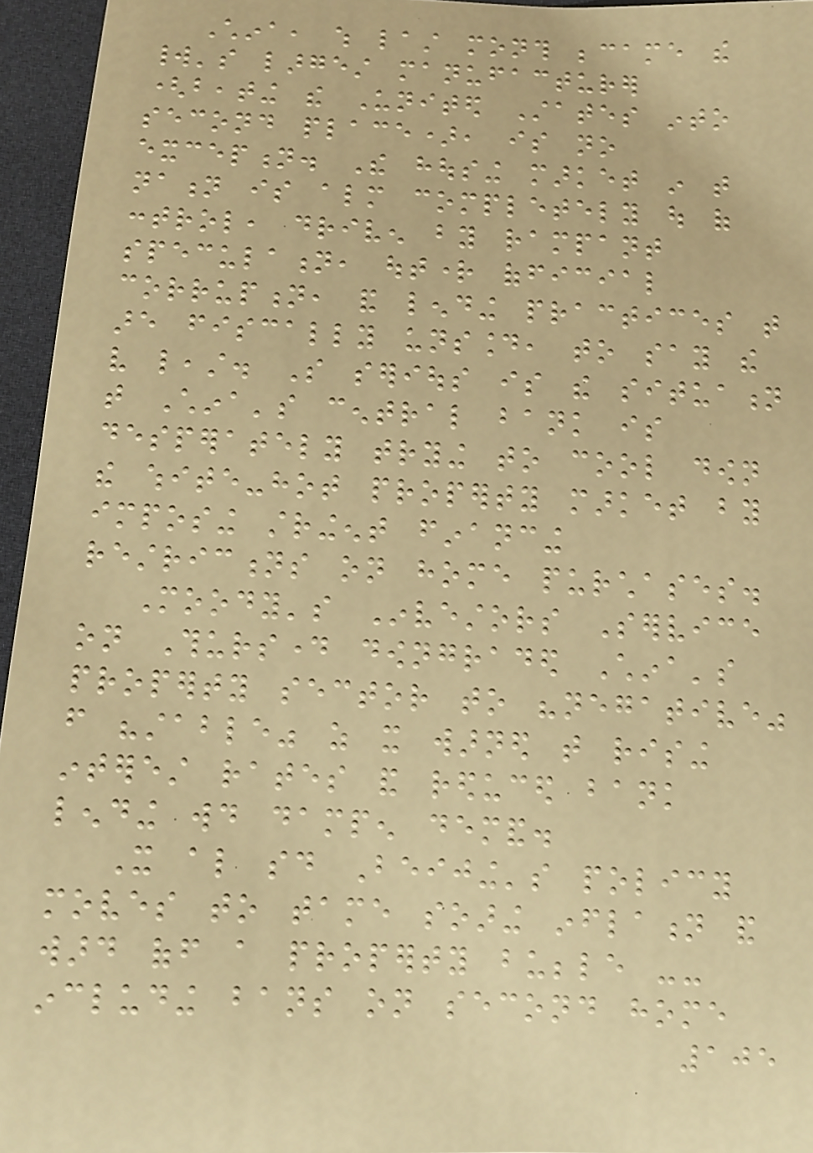China, which last month became the
world's largest manufacturer
(beating the United States into
second place), is no
exception. The housing market in that
nation is almost completely out of
control, driven by rampant
speculation, outright official
corruption, and lending practices that
are fiscally unsound, to say the
very least. So serious is the situation
that China's central bank is
desperately trying to cool down
the white-hot property market by
imposing stringent financing
restrictions on home purchases.
Moody's Investors Service
on Thursday downgraded China's
property sector to "negative"
from "stable" as it warned that rising
interest rates and reduced bank
lending would dampen demand.
It also said Beijing's policy
moves to tame soaring inflation and
ward off a property bubble --
including bans on second home
105
